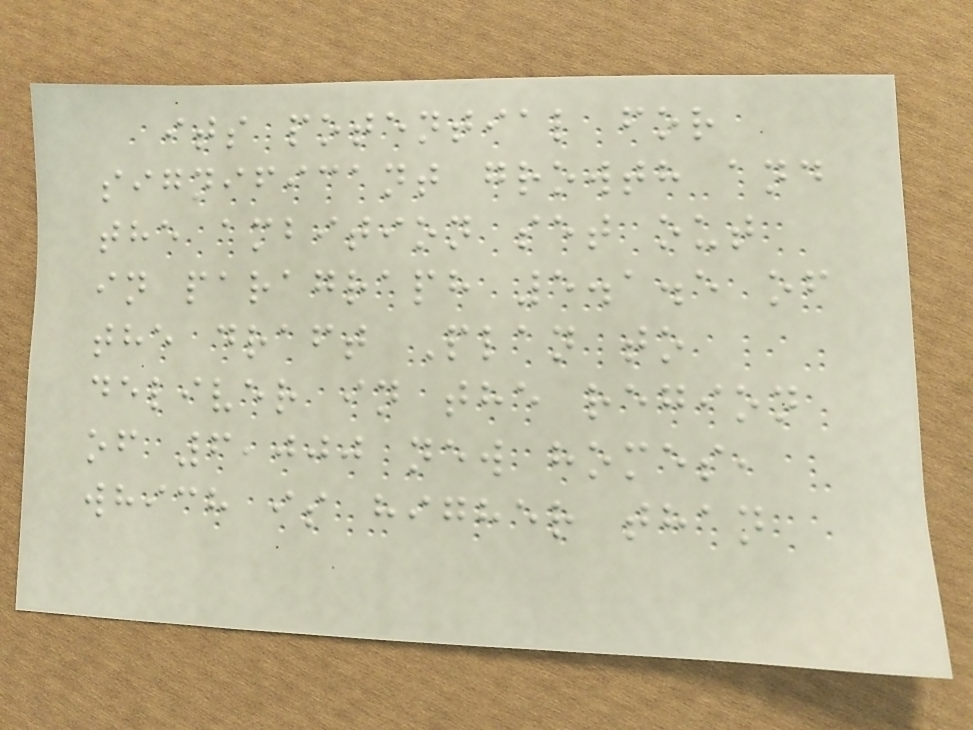its potential for
significant growth and
the ambition set out
in paragraph 5.1.5 of
the draft Plan to
deliver in the region
of 6,000 new homes,
which is higher than
